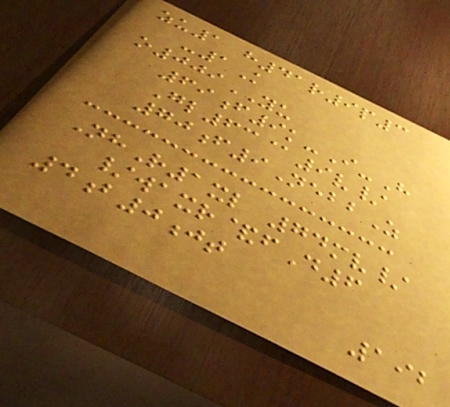zu1 h41r9p3
-1K
o009YU
69f9k-I-H
Gl63@9v/
70f9NebbZ
NhR1xl 74mv/
/waxr&fD6
4b0jt
192
